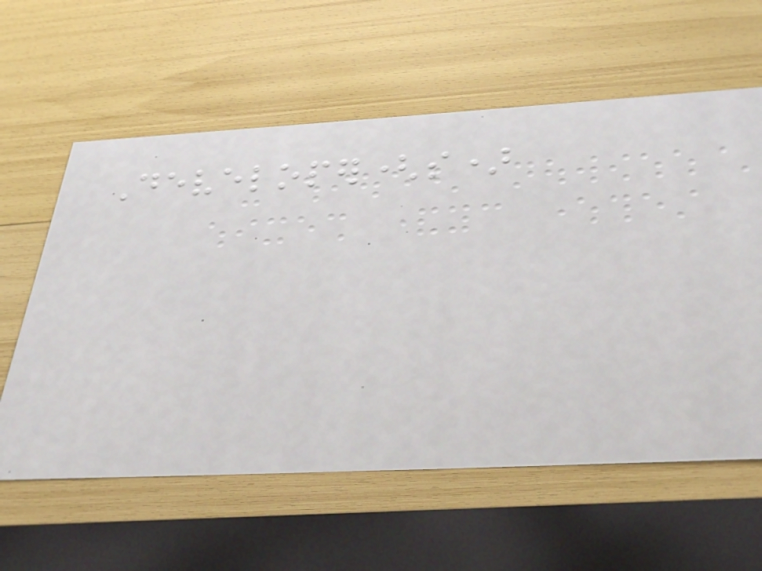Developer(s)
